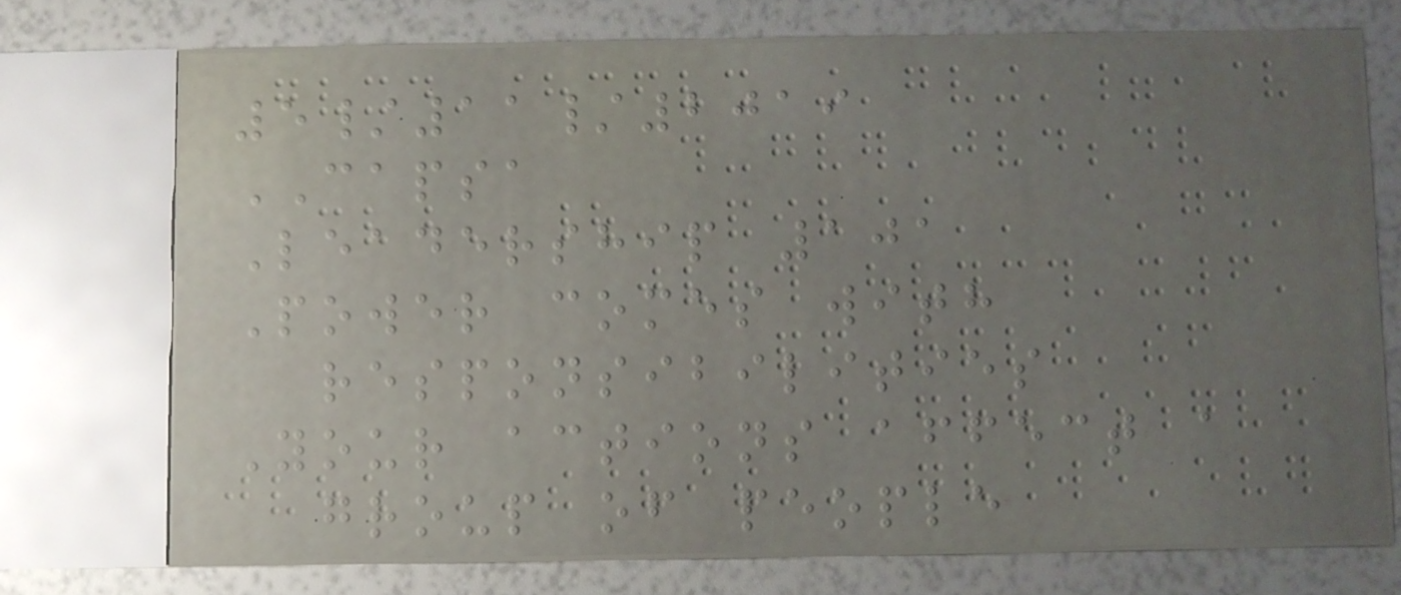5/11/2019
CAPSA
Leadership 101
Power comes with
responsibilities
Your actions affect a
group of people
